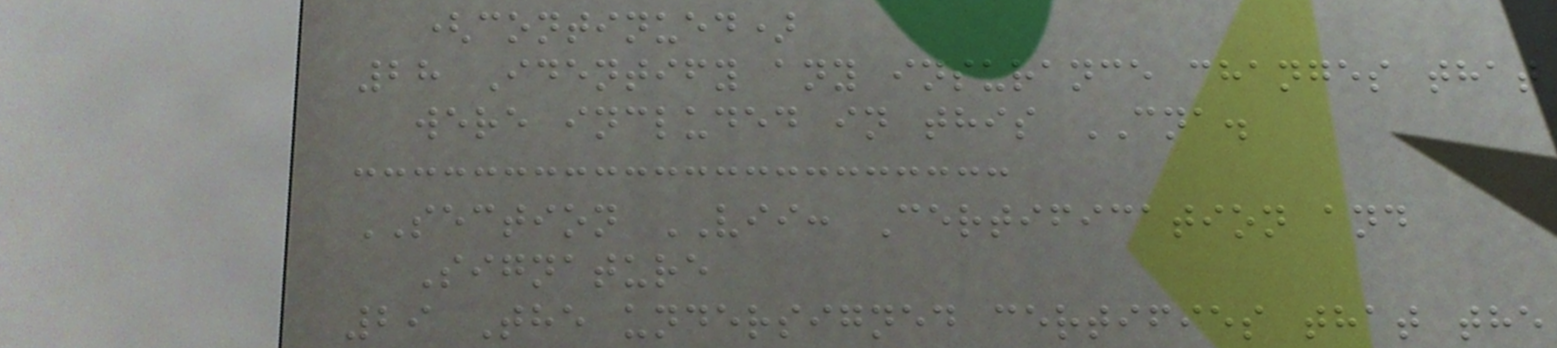(continued)
28 Identify any insurance changes that
were included in this CNA.
SECTION VII: Certification and
Signature
29 The undersigned certifies that the
